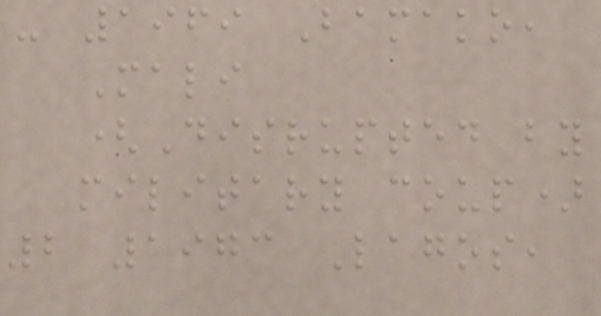- 1969 Bamako,
Mali
(Disrupted by
military coup)
2 1973 Lagos,
